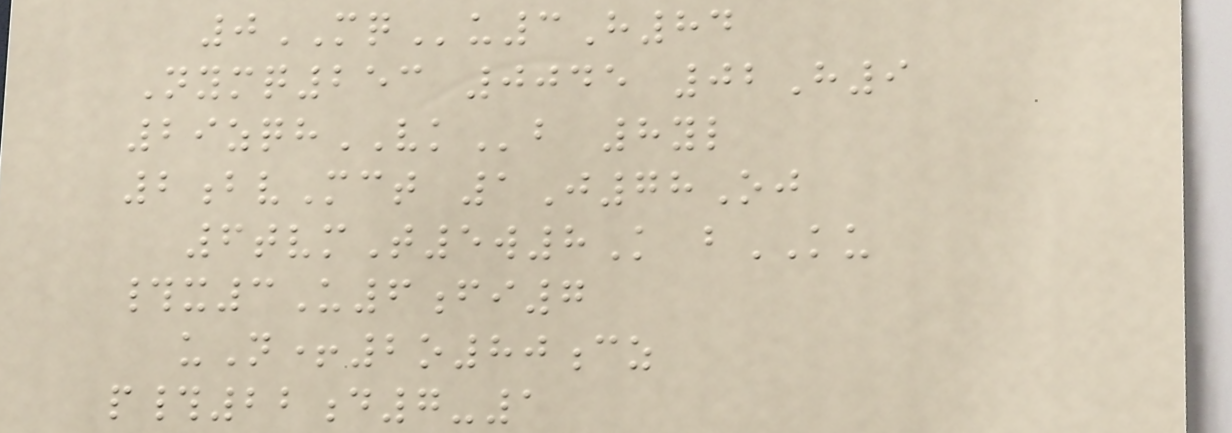0MQu3H84
Nymq253 0045 02H9
29zqhVKb 8yl
2bvMct 1J78Oj
6tvmT5w8K bKU
#x3U6fi7
uN+2o80cz
p#22d7-1
